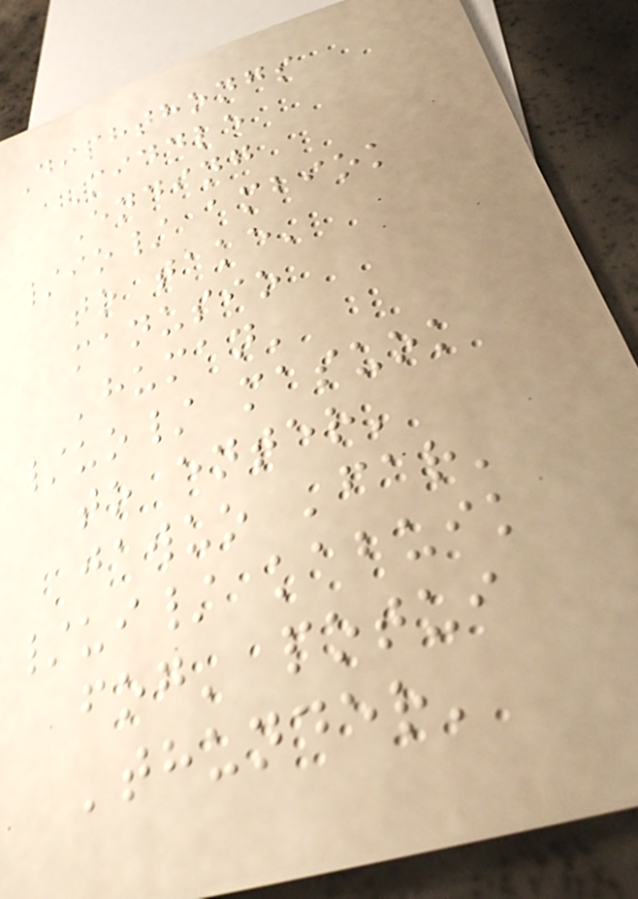Diphthongs
Middle
Ending
/io/ ambiok
to take'
manusio
'human'
/uo/ masuok
to enter'
jawuo 'far'
/ui/ kabuik
fog' potui
'thunder'
